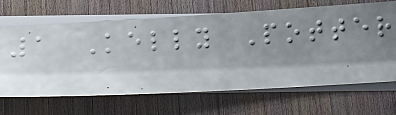1 Kelly Potter
